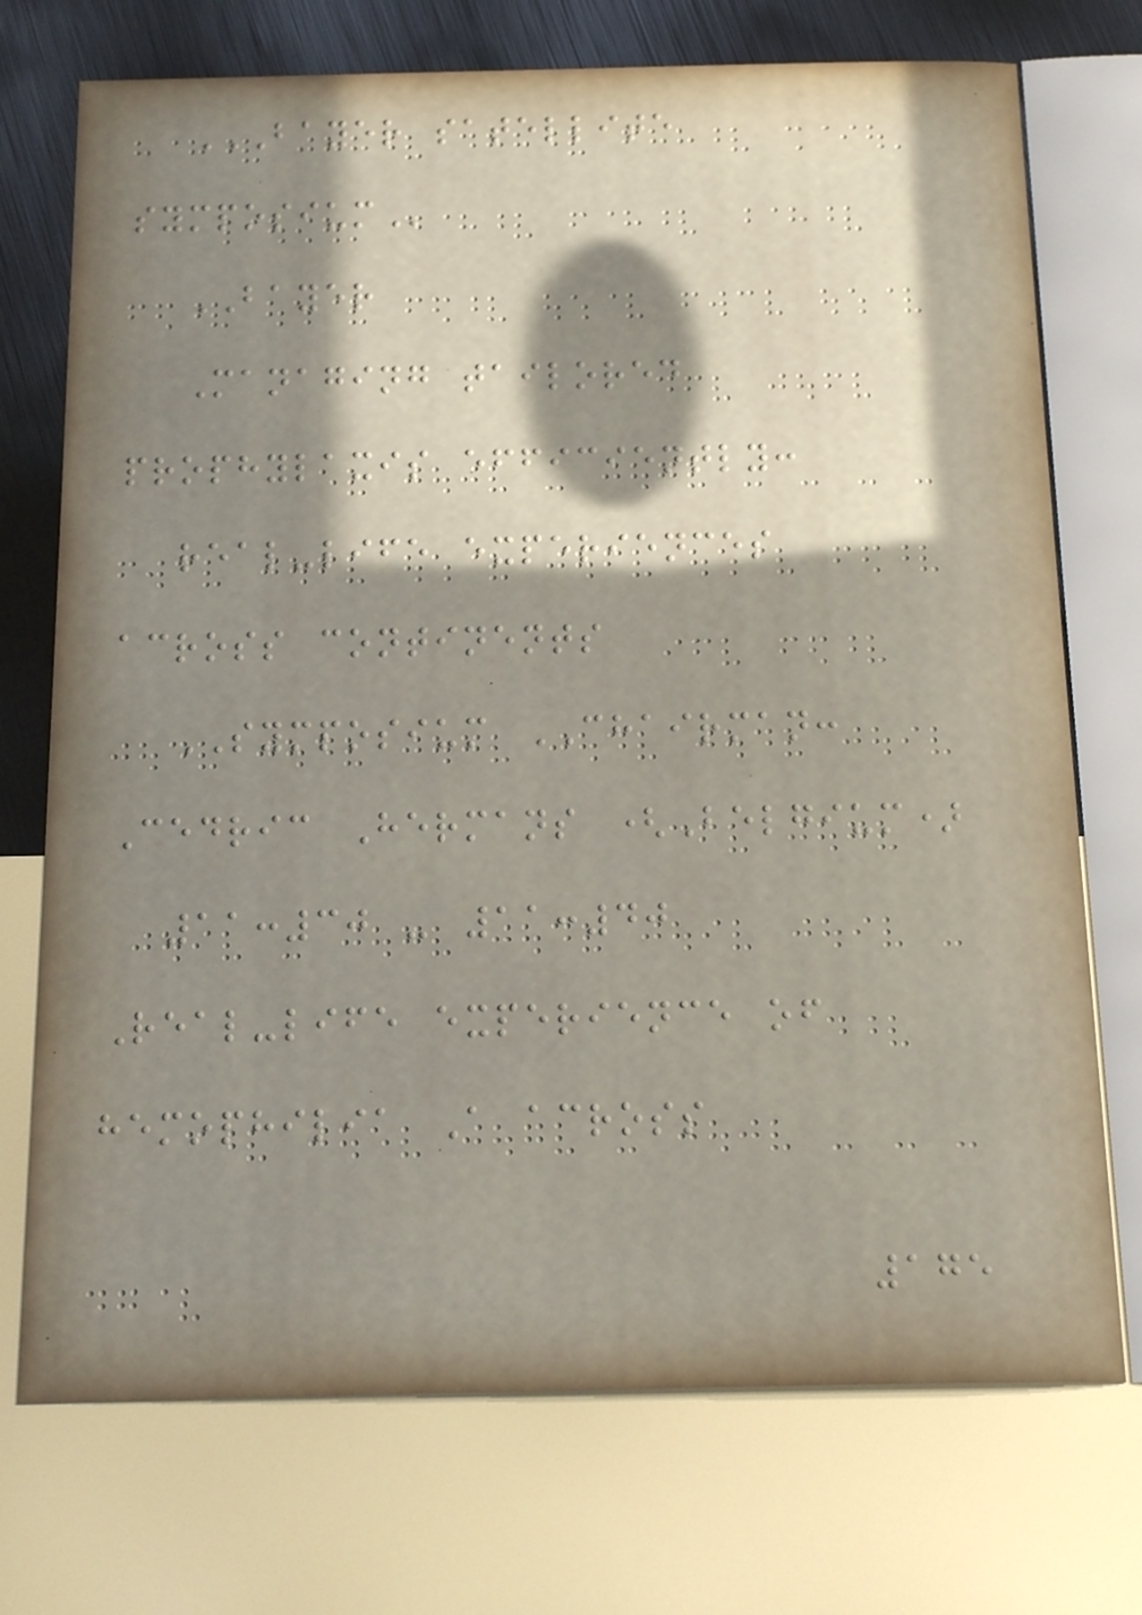BAYER SATELLITE
SYMPOSIUM
BAYER
Managing tailored
prophylaxis efficiently:
real-life experiences
across continents
SYMPOSIUM CHAIRMAN:
Cedric Hermans (Belgium)
11:30 - 11:40
Real-life experience of
hemophilia A across
175
